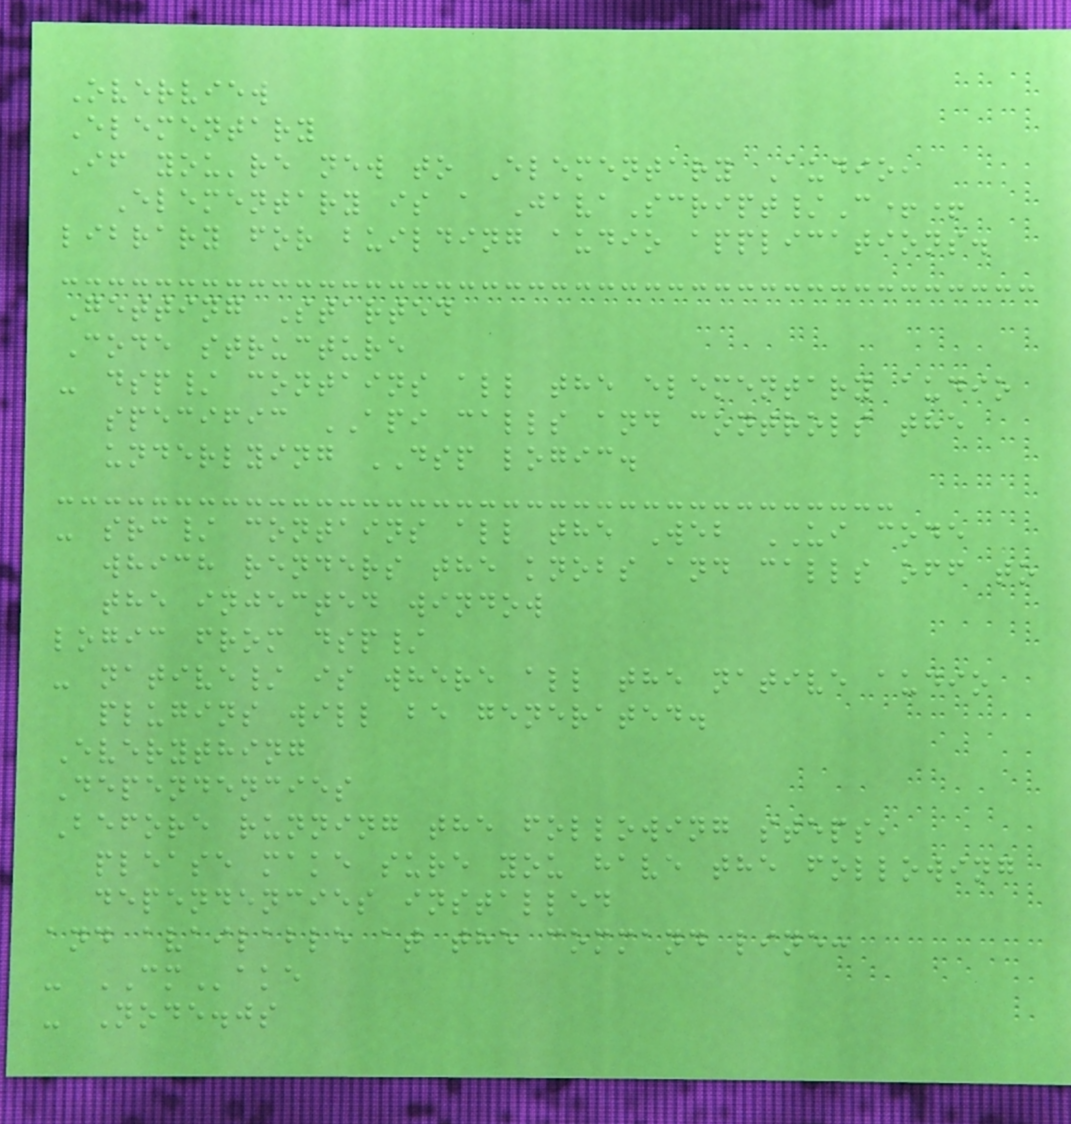Overview
Elementary
If you're new to Elementary Audio,
Elementary is a JavaScript/C++
library for building audio applications.
Getting Started
Code structure
- dsp/ contains all the elementary audio
specific API calls and controls the
underlying DSP logic.
- src/ contains all the Web UI code
which renders the knobs and calls off to
the injected window
logic from dsp/
- native/ is where all the native audio
plugins will be generated.
Everything
Dependencies
Before running the following steps,
please make sure you have the following
dependencies installed
and available at the command line:
- CMake
- Node.js
